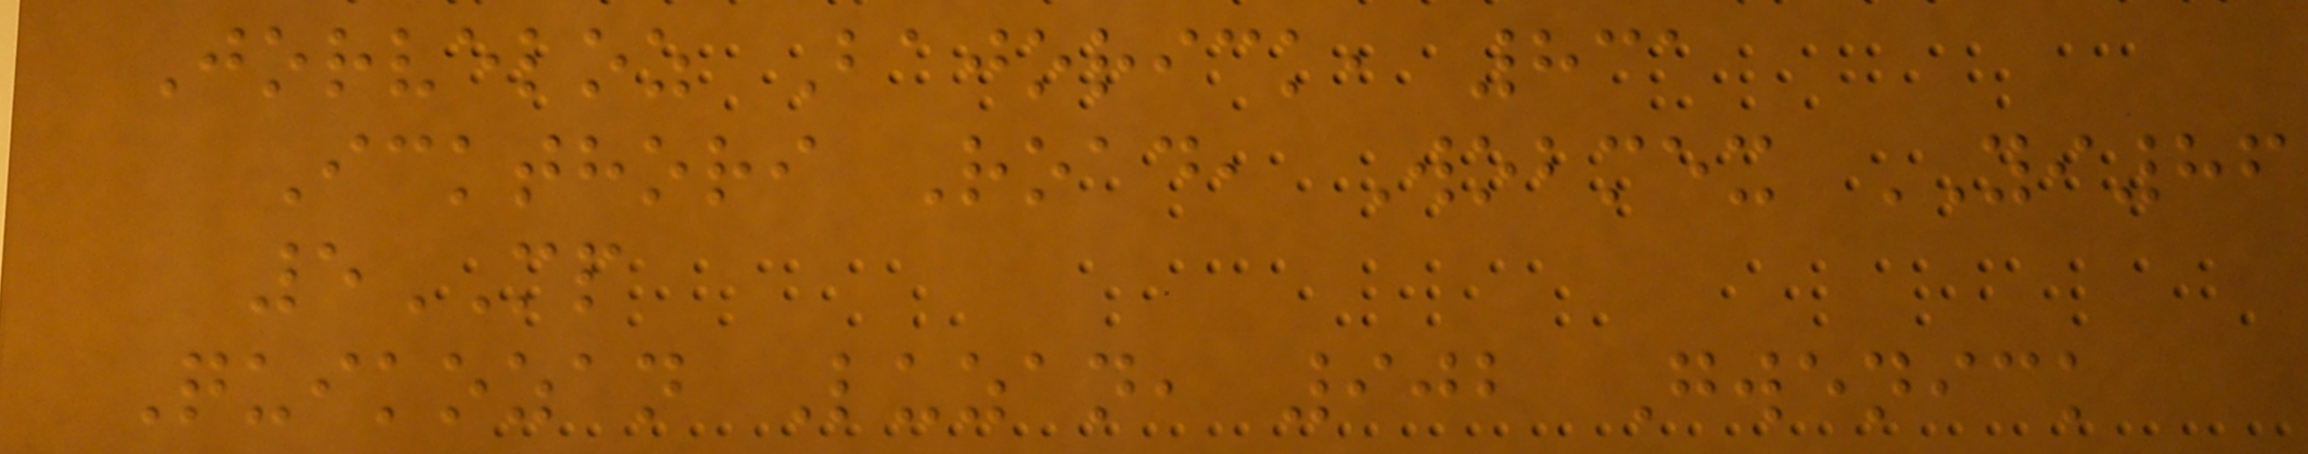Jorveloz Bajorick, 831
Ickthori Road, Wobmex YI86
5MP
Quikozan Luzan, 902 Gwenick
